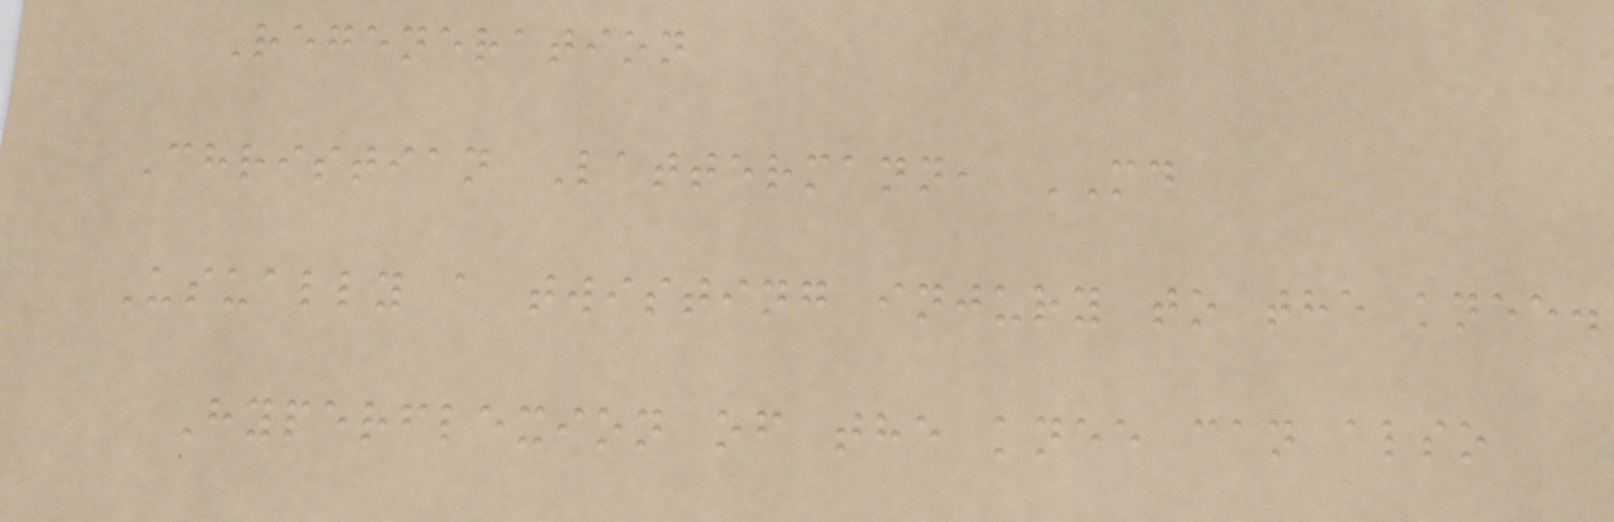Regeneration
Christian Lattermann, MD
Usually a twisting injury to the knee.
Hyperflexion of the knee can also
